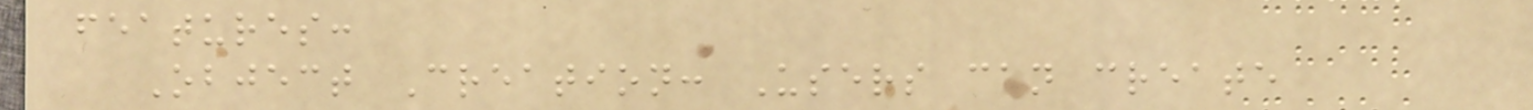features:
Object Creation: Users can create
